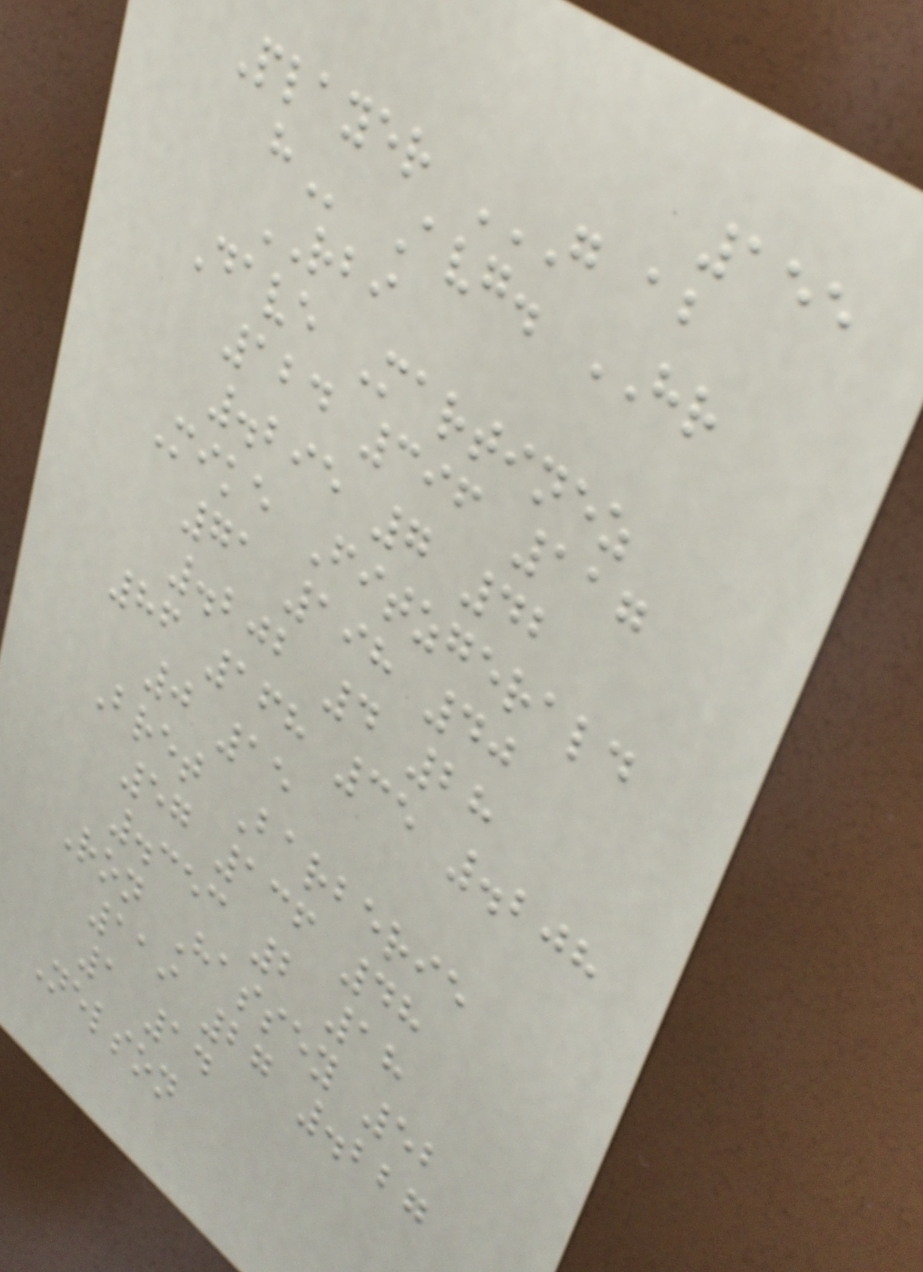155
Player G AB
H Avg. HR
RBI
Dave Martinez
124 396 117
.295 7 42
Mike Fitzgerald
71 198 40
.202 4 28
86 168 35 .208
0 15
Bret Barberie
57 136 48
.353 2 18
Ron Hassey 52
119 27 .227
1 14
Nelson
